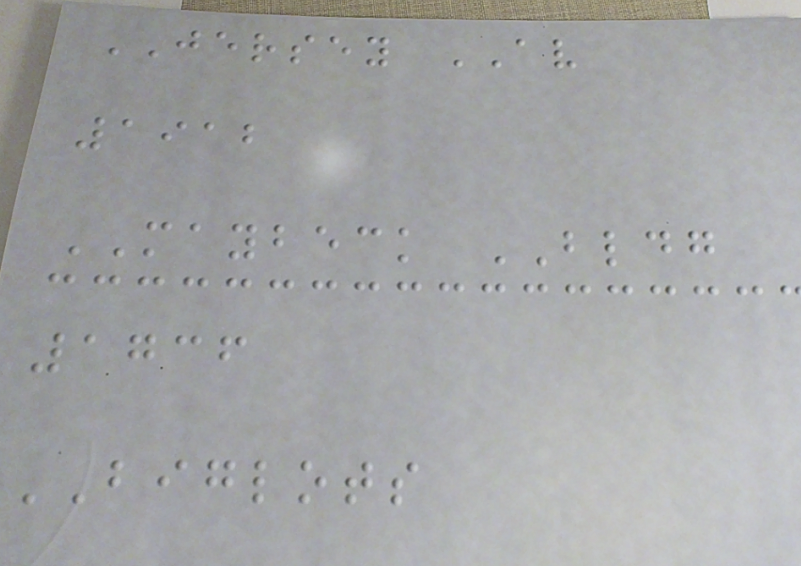JERSEY AV
1912
MAYBECK BLDG
1736
BIGLOTS
